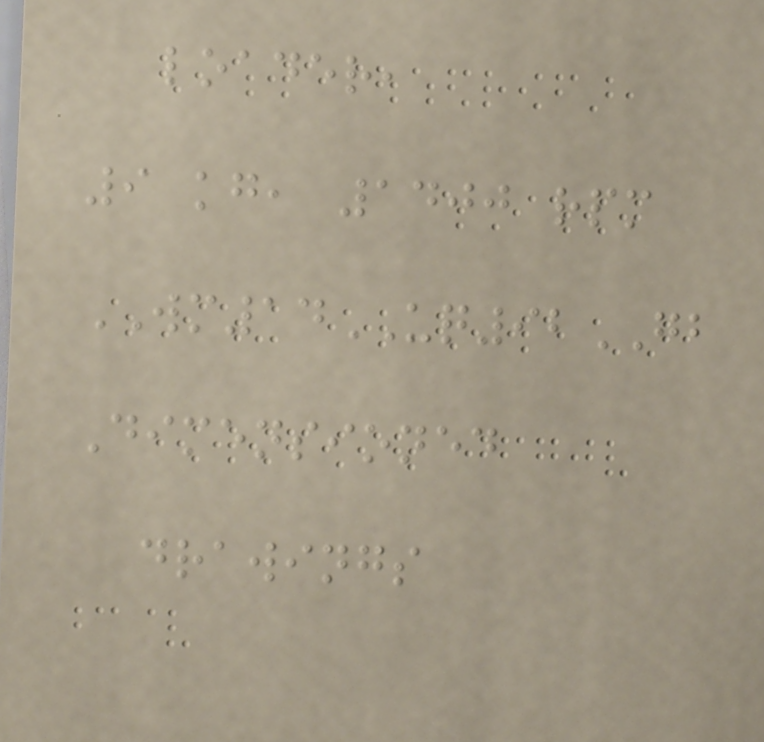loader,
9 kg, 1400 rpm
WM14UQ92GB
Dimensioned
drawings
